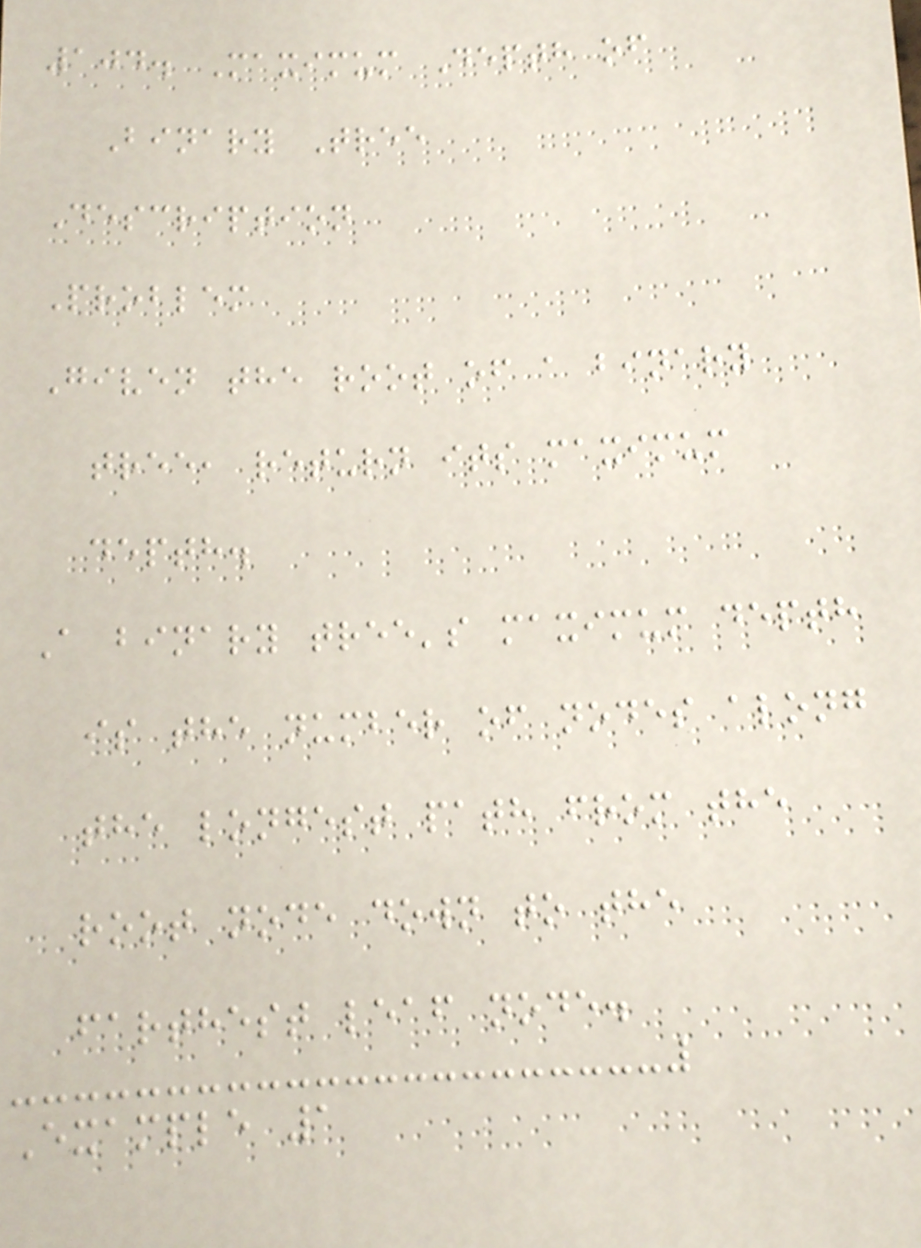104. Maximum Depth of
Binary Tree
Description
Problem
Given the root of a binary
tree, return its maximum
depth.
A binary tree's maximum depth
is the number of nodes along
the longest path from the
root node down to the
farthest leaf node.
Example 1
